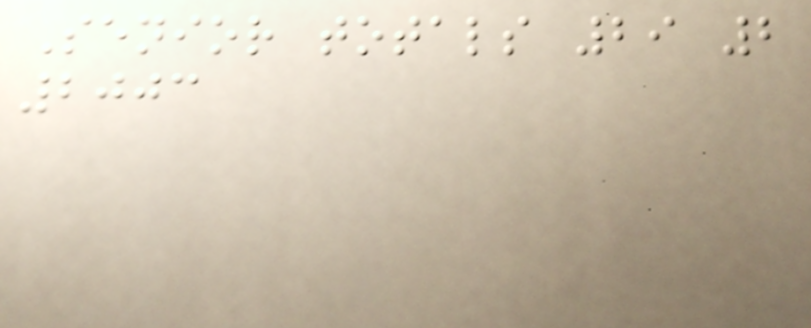Senior totals 29 2
2003
